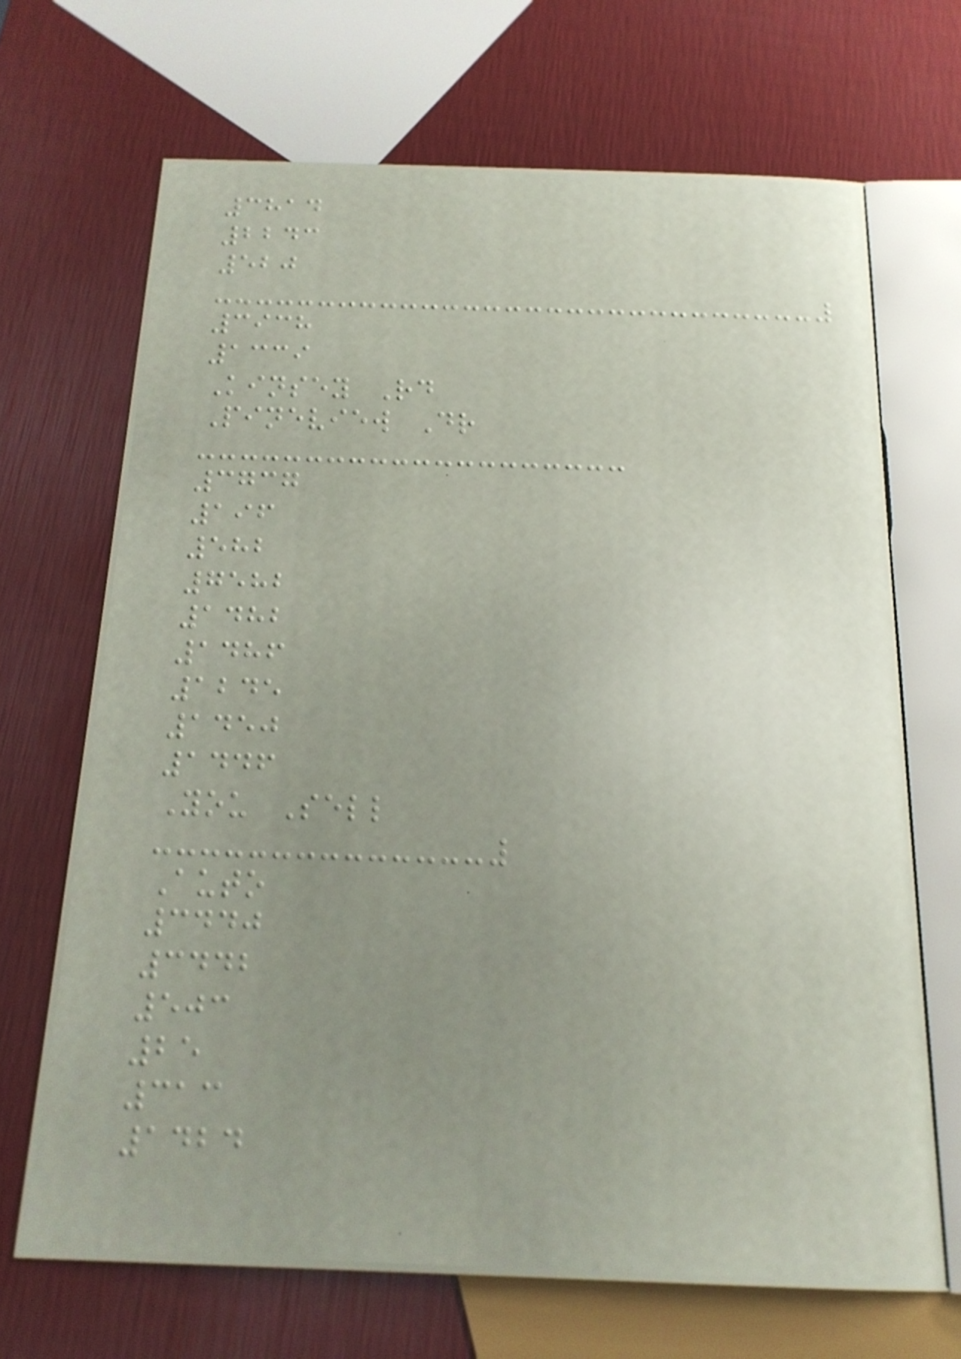3814
2243
520
3938
1339
Kinsey Rd
Pineview Dr
3737
196
582
7582
1482
1486
1245
1450
1446
You Sell
Auto
3440
3442
503
25
313
1424
